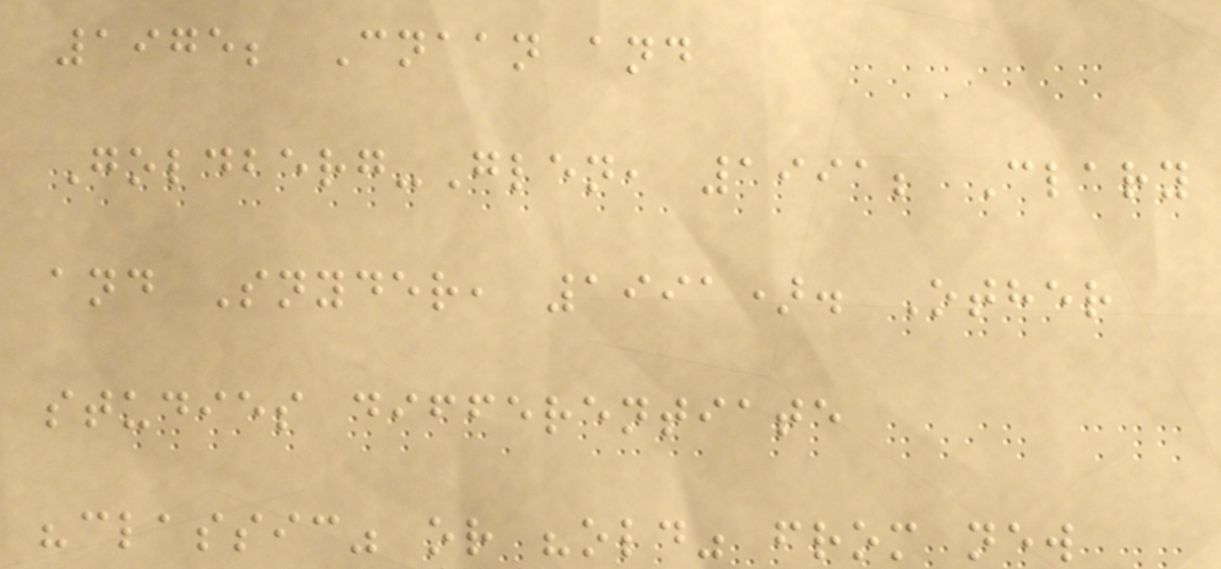1975; Cnaan and
Goldberg-Glen, 1991; Clary
and Snyder, 1991). Other
studies differentiate
"classic" or "old" from new
